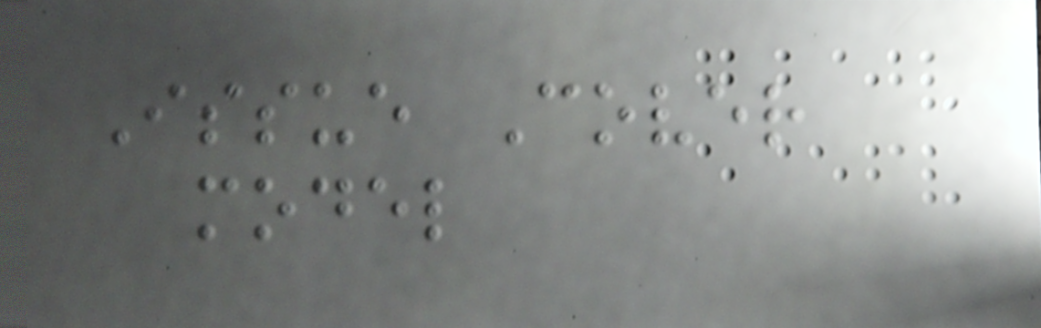Issue Cover
model
